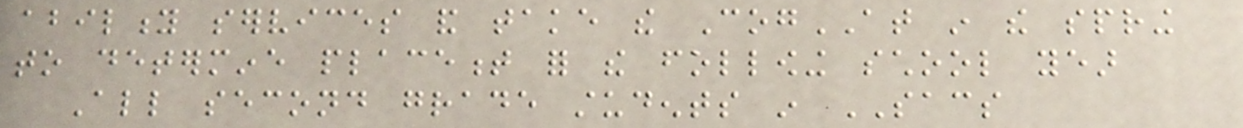ability services and take the CogAT in the spring
to determine placement for the following school year
All second grade students in SACS
